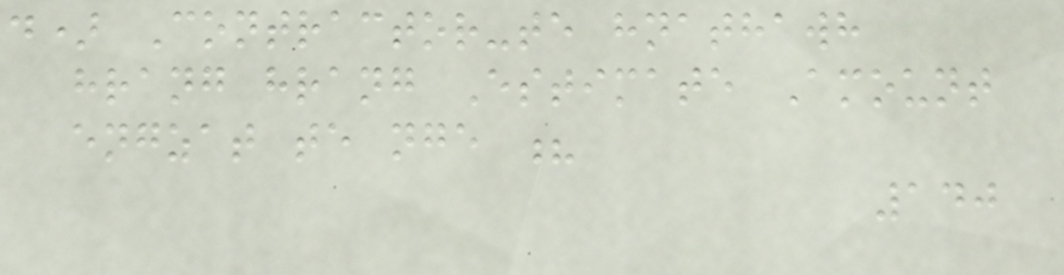d) Contractor-te hnathawh
hrang hrang Estimate Amount
engzat te nge ?
140
